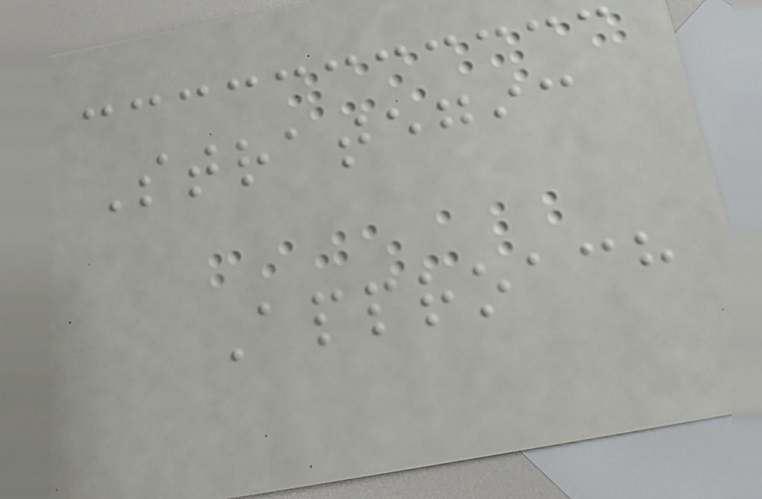Strategic
Approach
